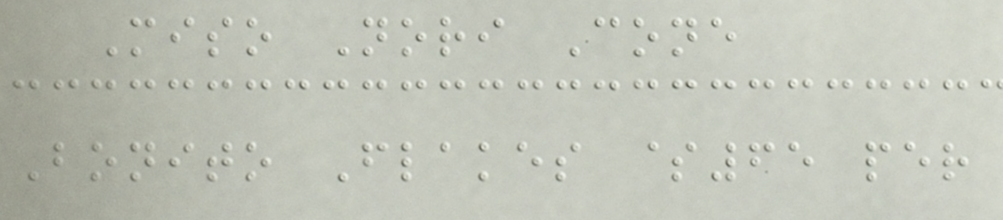Miso Nori Cone
Bonito Flakes $65 per
